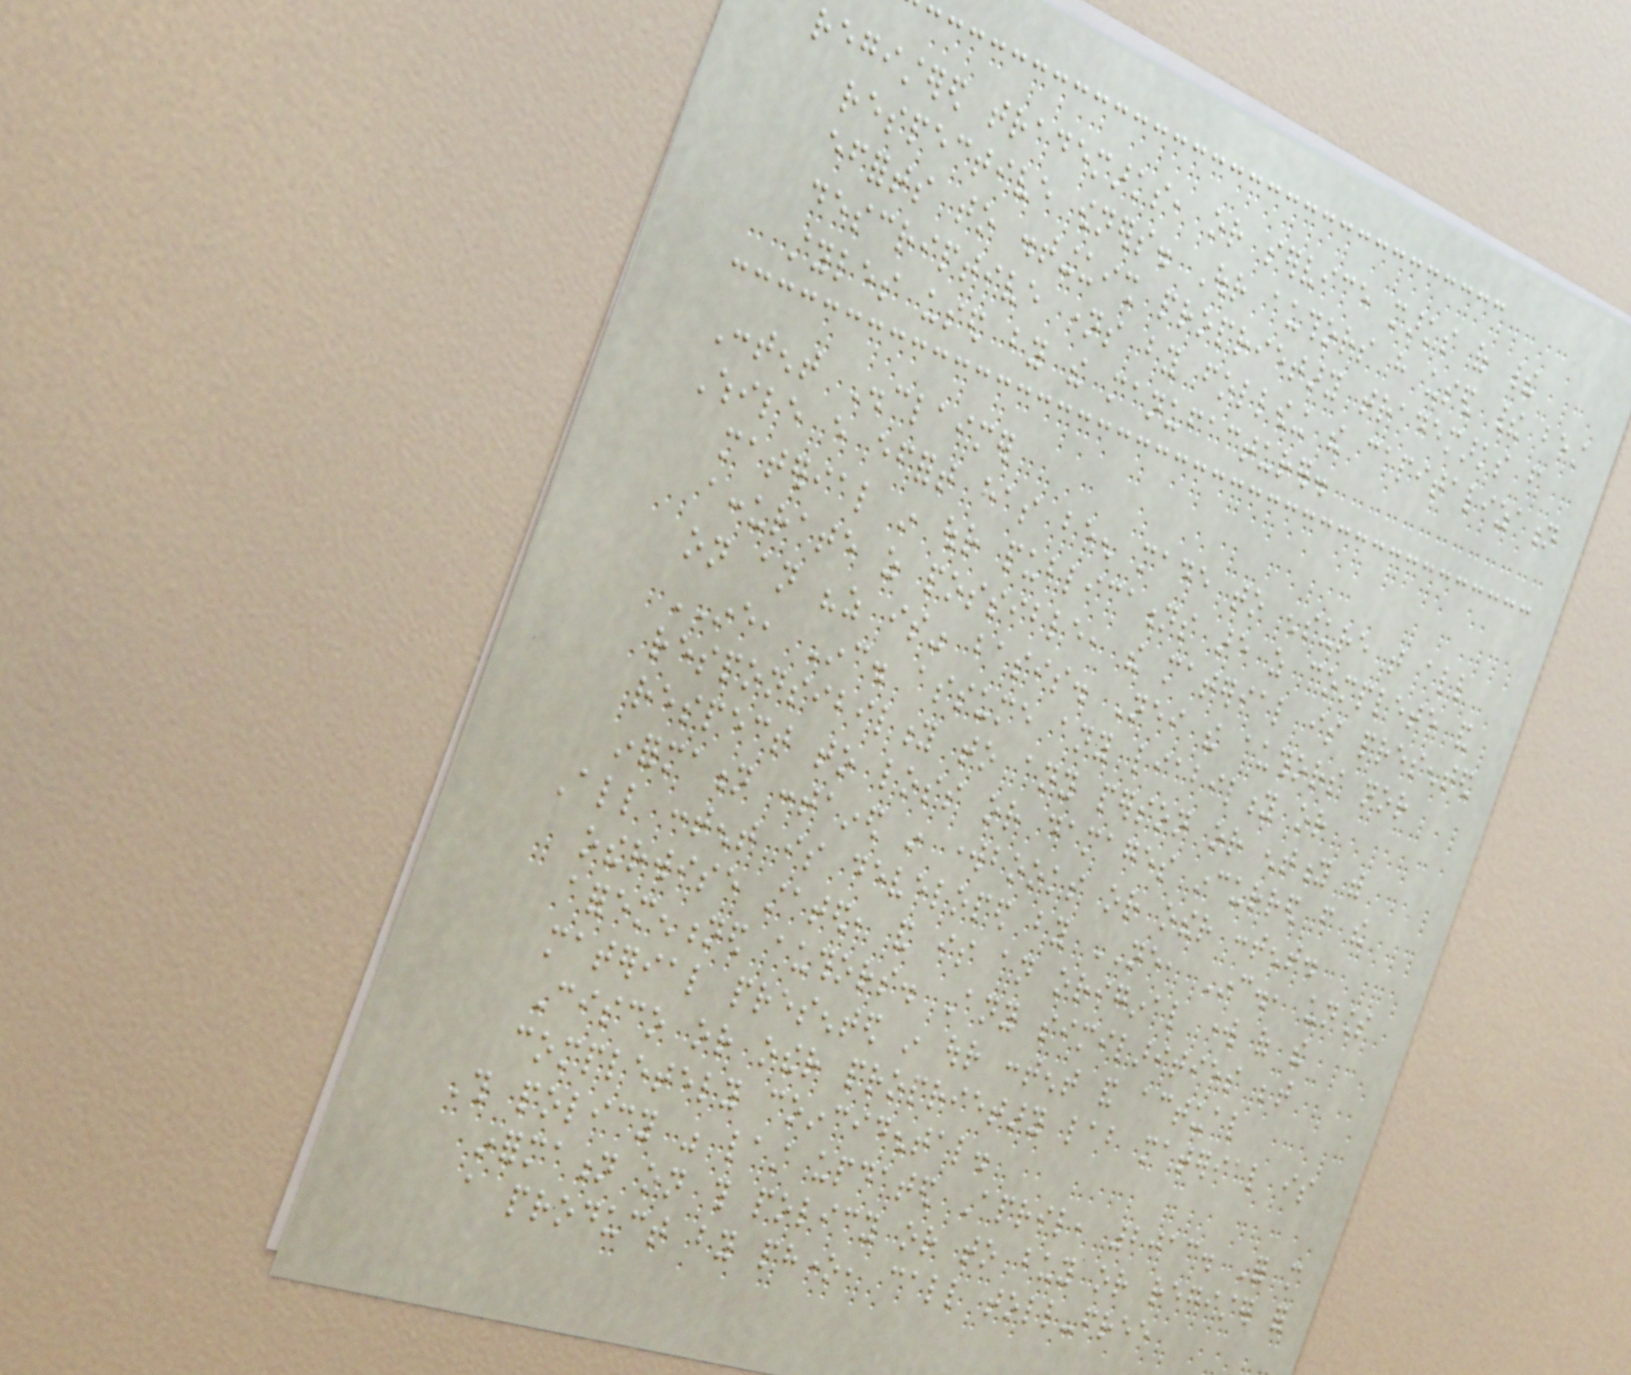registered trademarks, or service marks of their
respective owners. Our authors have used their best
efforts to distinguish proprietary trademarks from
descriptive names by following the capitalization
styles used by the manufacturer.
Content Disclaimer
While every effort has been made to ensure that all
material in our publications are as complete and
accurate as possible, the material is presented
on an "as is" basis. Neither the authors nor
INE, Inc. assume any liability or
responsibility to any person or entity with
respect to loss or damages incurred from the
information contained in workbooks or other content.
All content is developed by NE, Inc., unless
otherwise stated, and is an original work of the
aforementioned authors. Any similarities between
material presented in our content and actual
Cisco or other proprietary lab material is
completely coincidental.
This policy was last updated April, 2013. For more
information on this policy or to buy or register for
a product by phone, call toll-free
